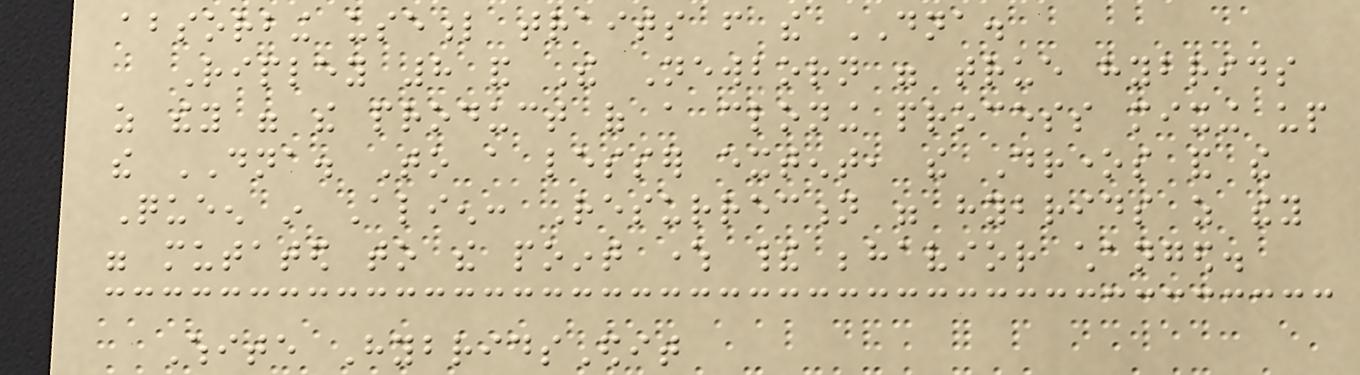absorbing useful traits from the DNA.
Ripley 8 and The Newborn were true hybrids
as they were the product of a cloning process mixing up
the DNA. To a lesser extent, the Drones and the
Queen in Alien: Resurrection were hybrids as they
were mutated to the point where their behavior changed.
White HybridsEdit
